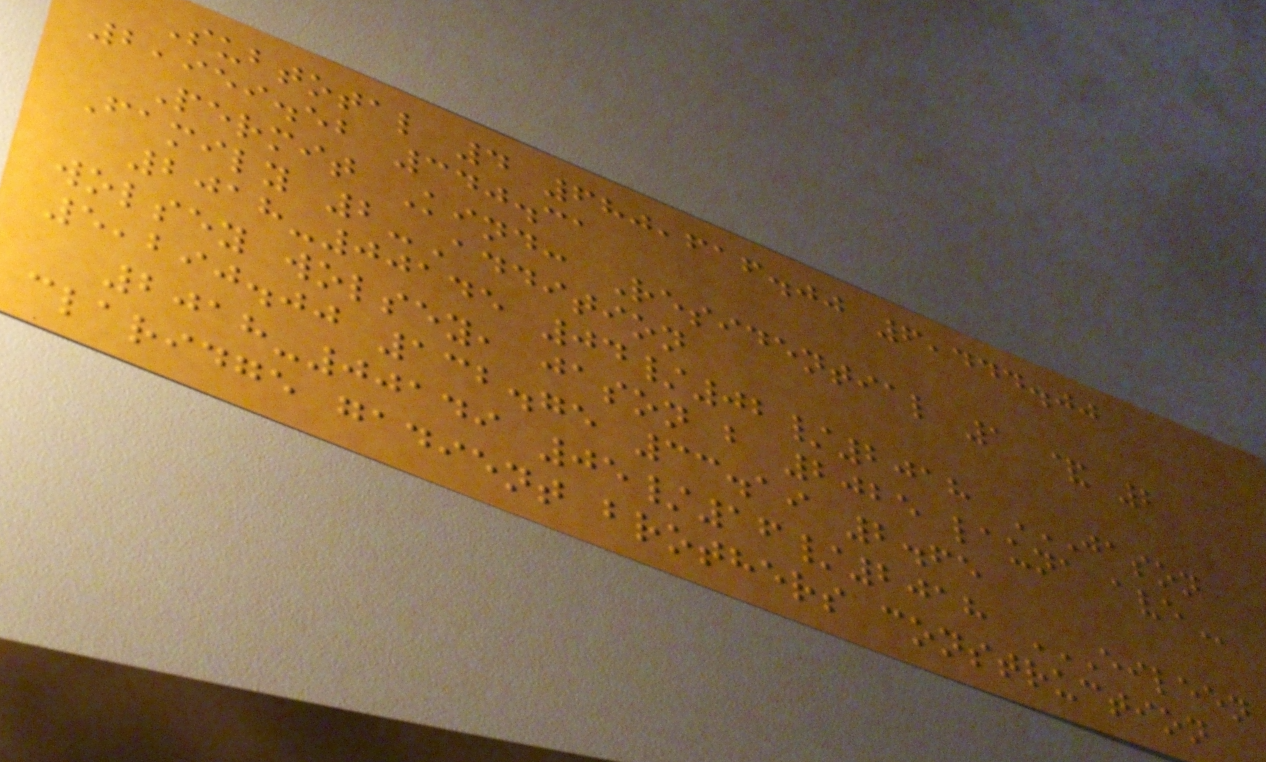Subtotal 4 680,616.00 6,444.00
2,959.52 340.31
Permit Kind: Residential 1 & 2
Family 2-Addition
2018-00145 04/02/2018 JASON
WOLSEY WOLSEY, JASON B 2025 LAUNA AVE
5,290.00 132.75 33.19 2.65
2018-00149 05/16/2018 EILEEN
CLARIDGE GADIENT BROTHERS CONSTRUCTION
